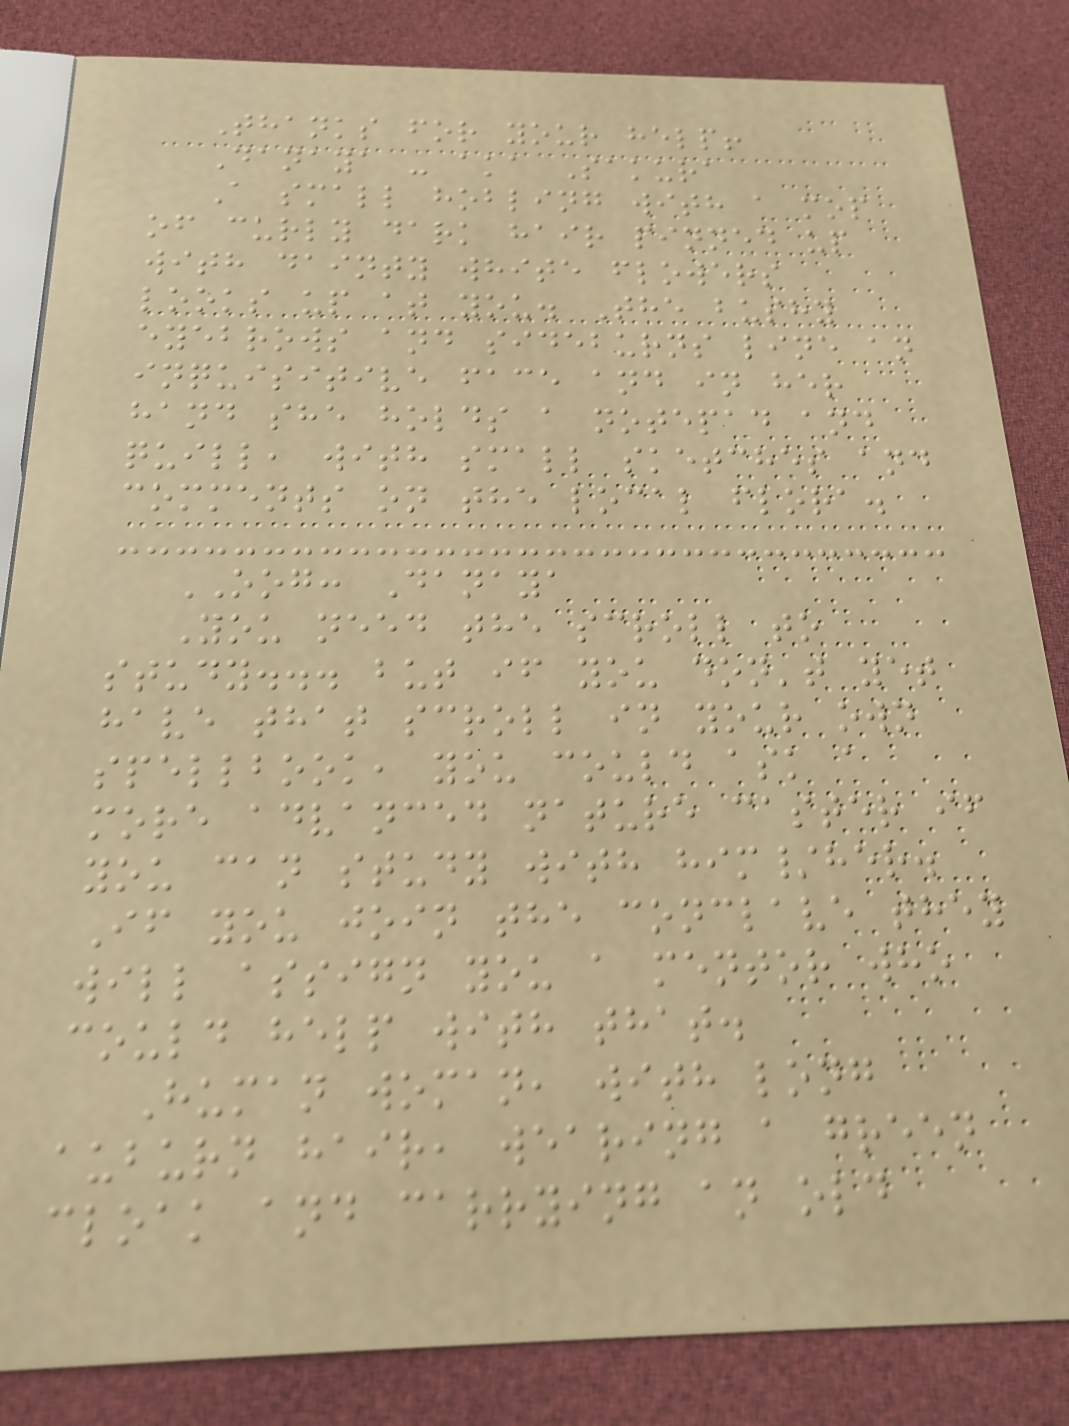Thanks for your help!
Danaya - aka Sakura
A small hobling with a mop
of curly dark hair pinned up
with dainty white flowers
looks up at you. The bushy
eyebrows and sideburns line an
inquisitive face and in her
hand she holds a notepad and
quill, with small sketches and
comments on the local flora.
OOG: Danaya
You need the scroll to
study... but if you don't yet
have that scroll in your own
spellbook, you could ask a
more advanced nature caster if
you can study with him/her.
If you join the conclave they
will assign you a mentor who
could help with that.
Human woman, with long
auburn hair, wearing a green
cloak and carrying an old
